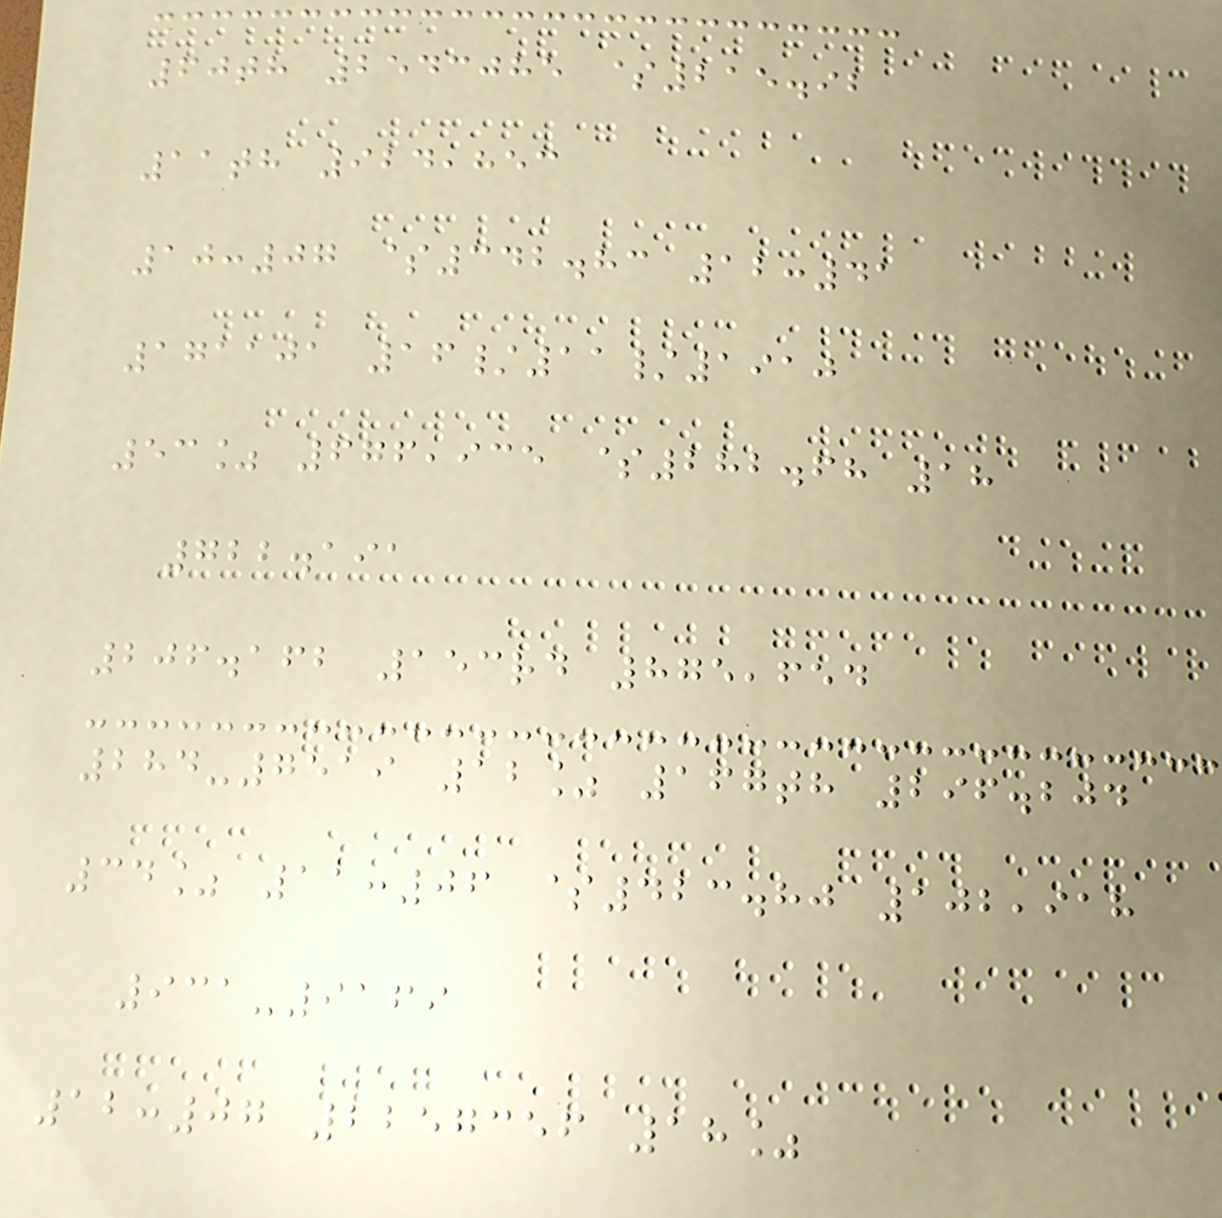60th 2543085 $215.92
11th 924,853
10:07 $342.83 12:41
171101 16/11/1910
53% 676,935 $282.68 18
722.191
206.162 153rd 875,654
284-7519 12% 167th 296.204
34% 11:06 $423.80 102,918
931-9169
12:07 2257356 18%
